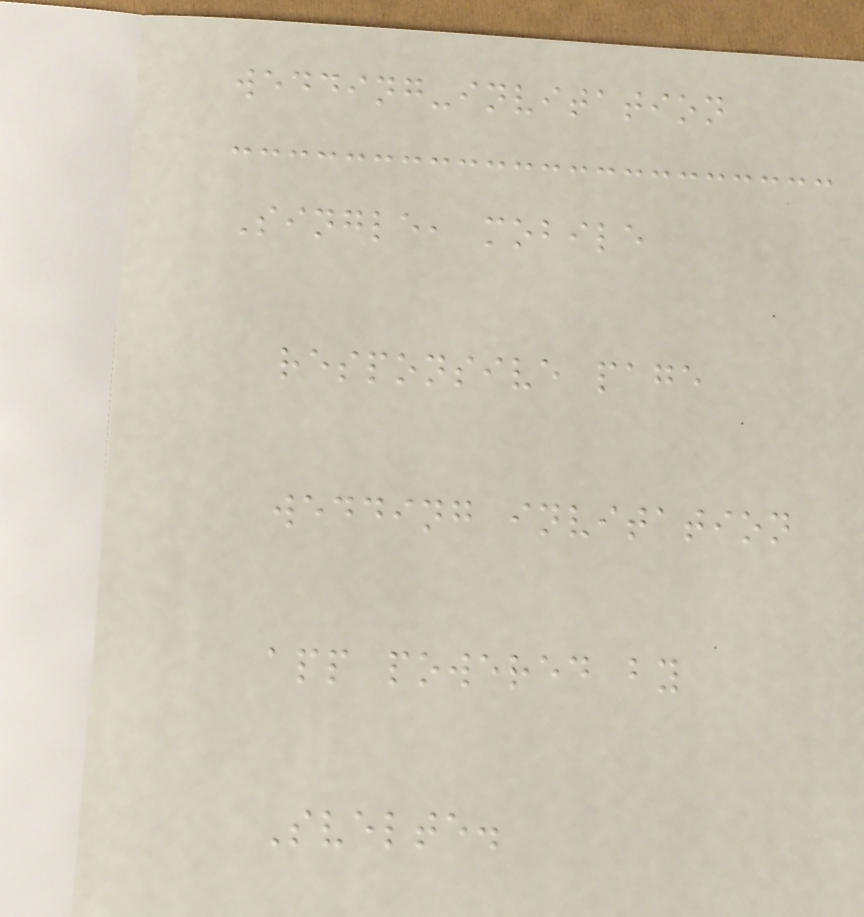wedding-invitation
Single, mobile
responsive page
wedding invitation
app powered by
Svelte.
